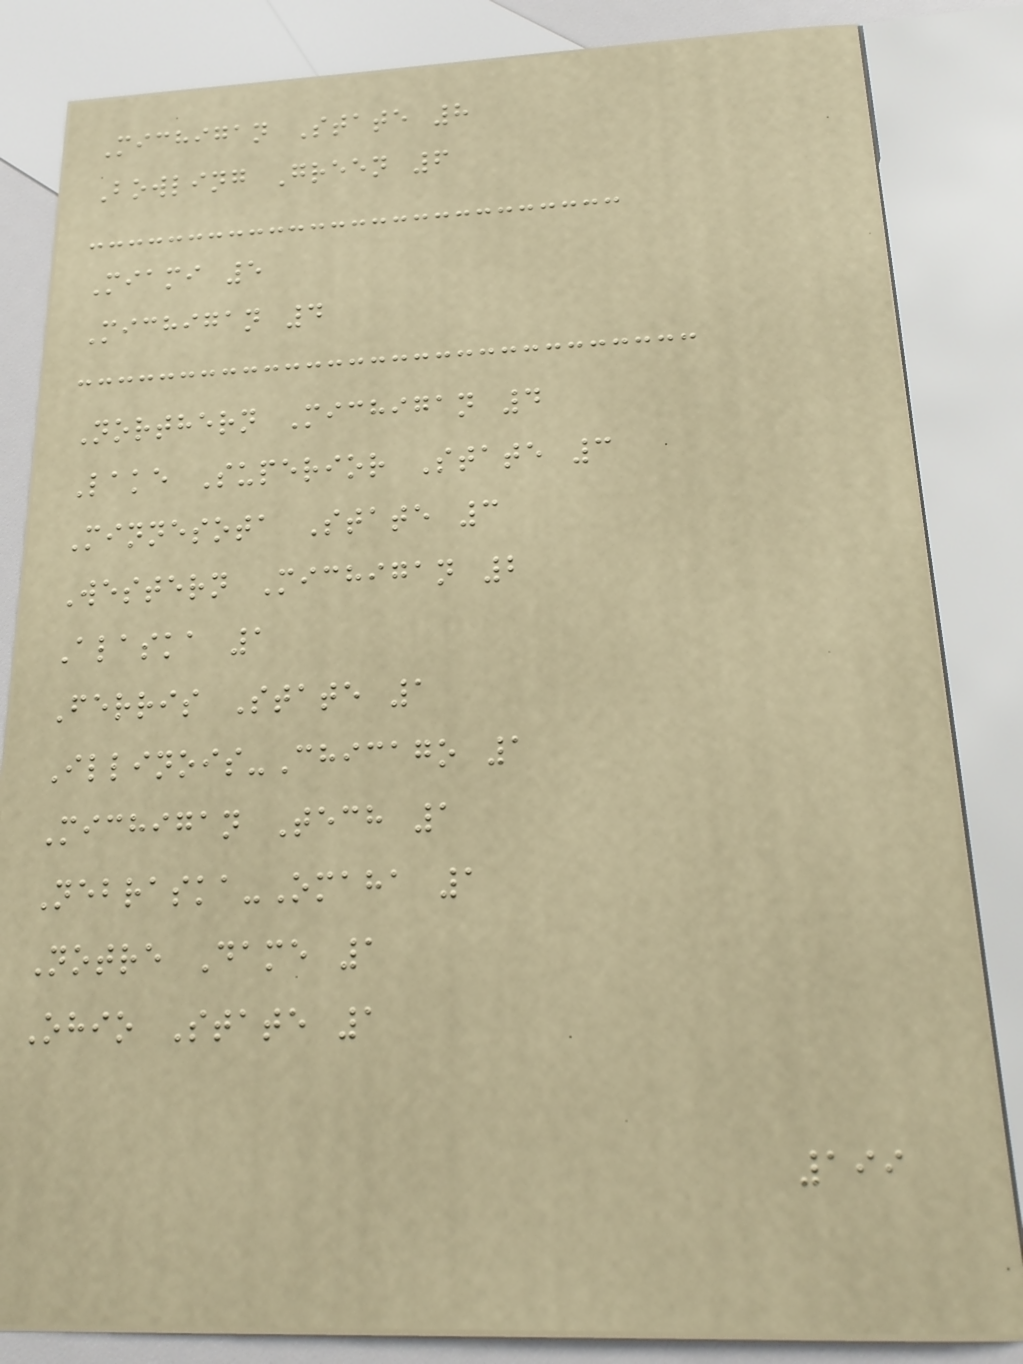Michigan State 8
Bowling Green 6
Miami 5
Michigan 4
Northern Michigan 4
Lake Superior State 3
Minnesota State 3
Western Michigan 2
Alaska 1
Ferris State 1
Illinois-Chicago 1
Michigan Tech 1
Nebraska-Omaha 1
Notre Dame 1
Ohio State 1
199
